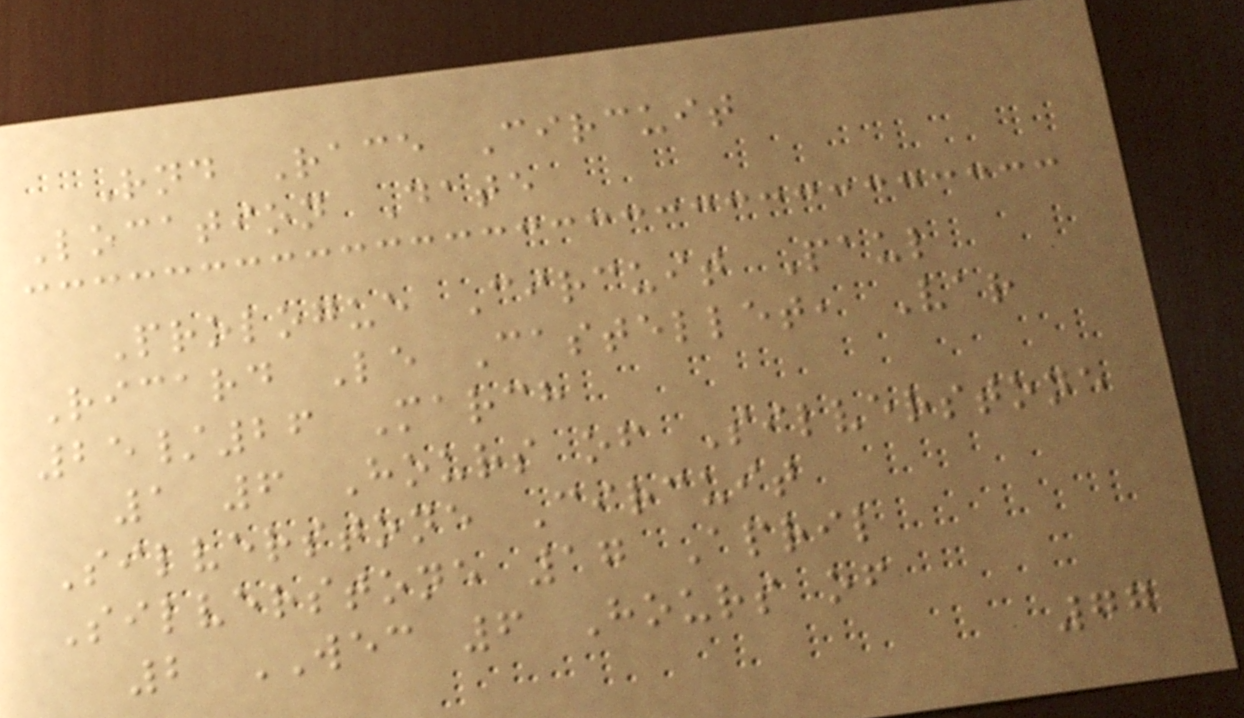Rnd Race Circuit
Location Date
Prologue Circuit Paul
Ricard Le Castellet, Var
25/26 March
1 6 Hours of Silverstone
Silverstone Circuit
Silverstone 17 April
2 WEC 6 Hours of
77
